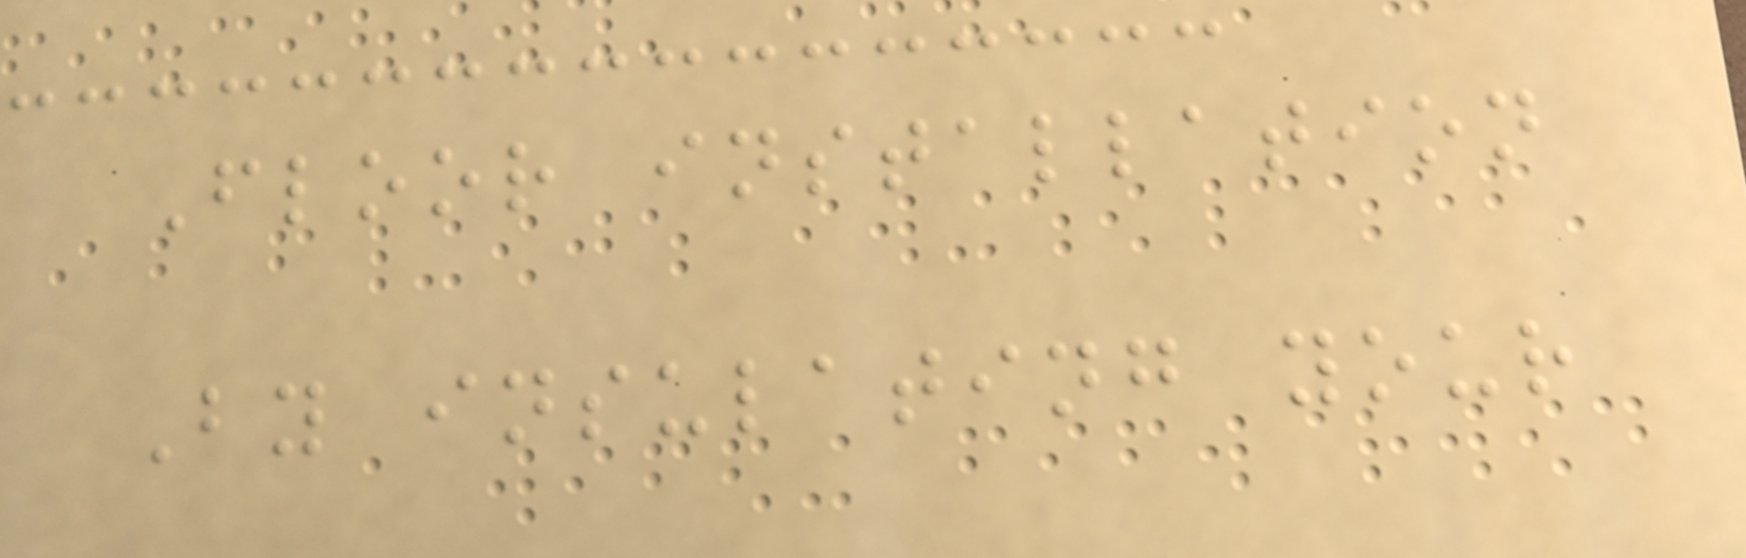Floor installation
By insulating your
